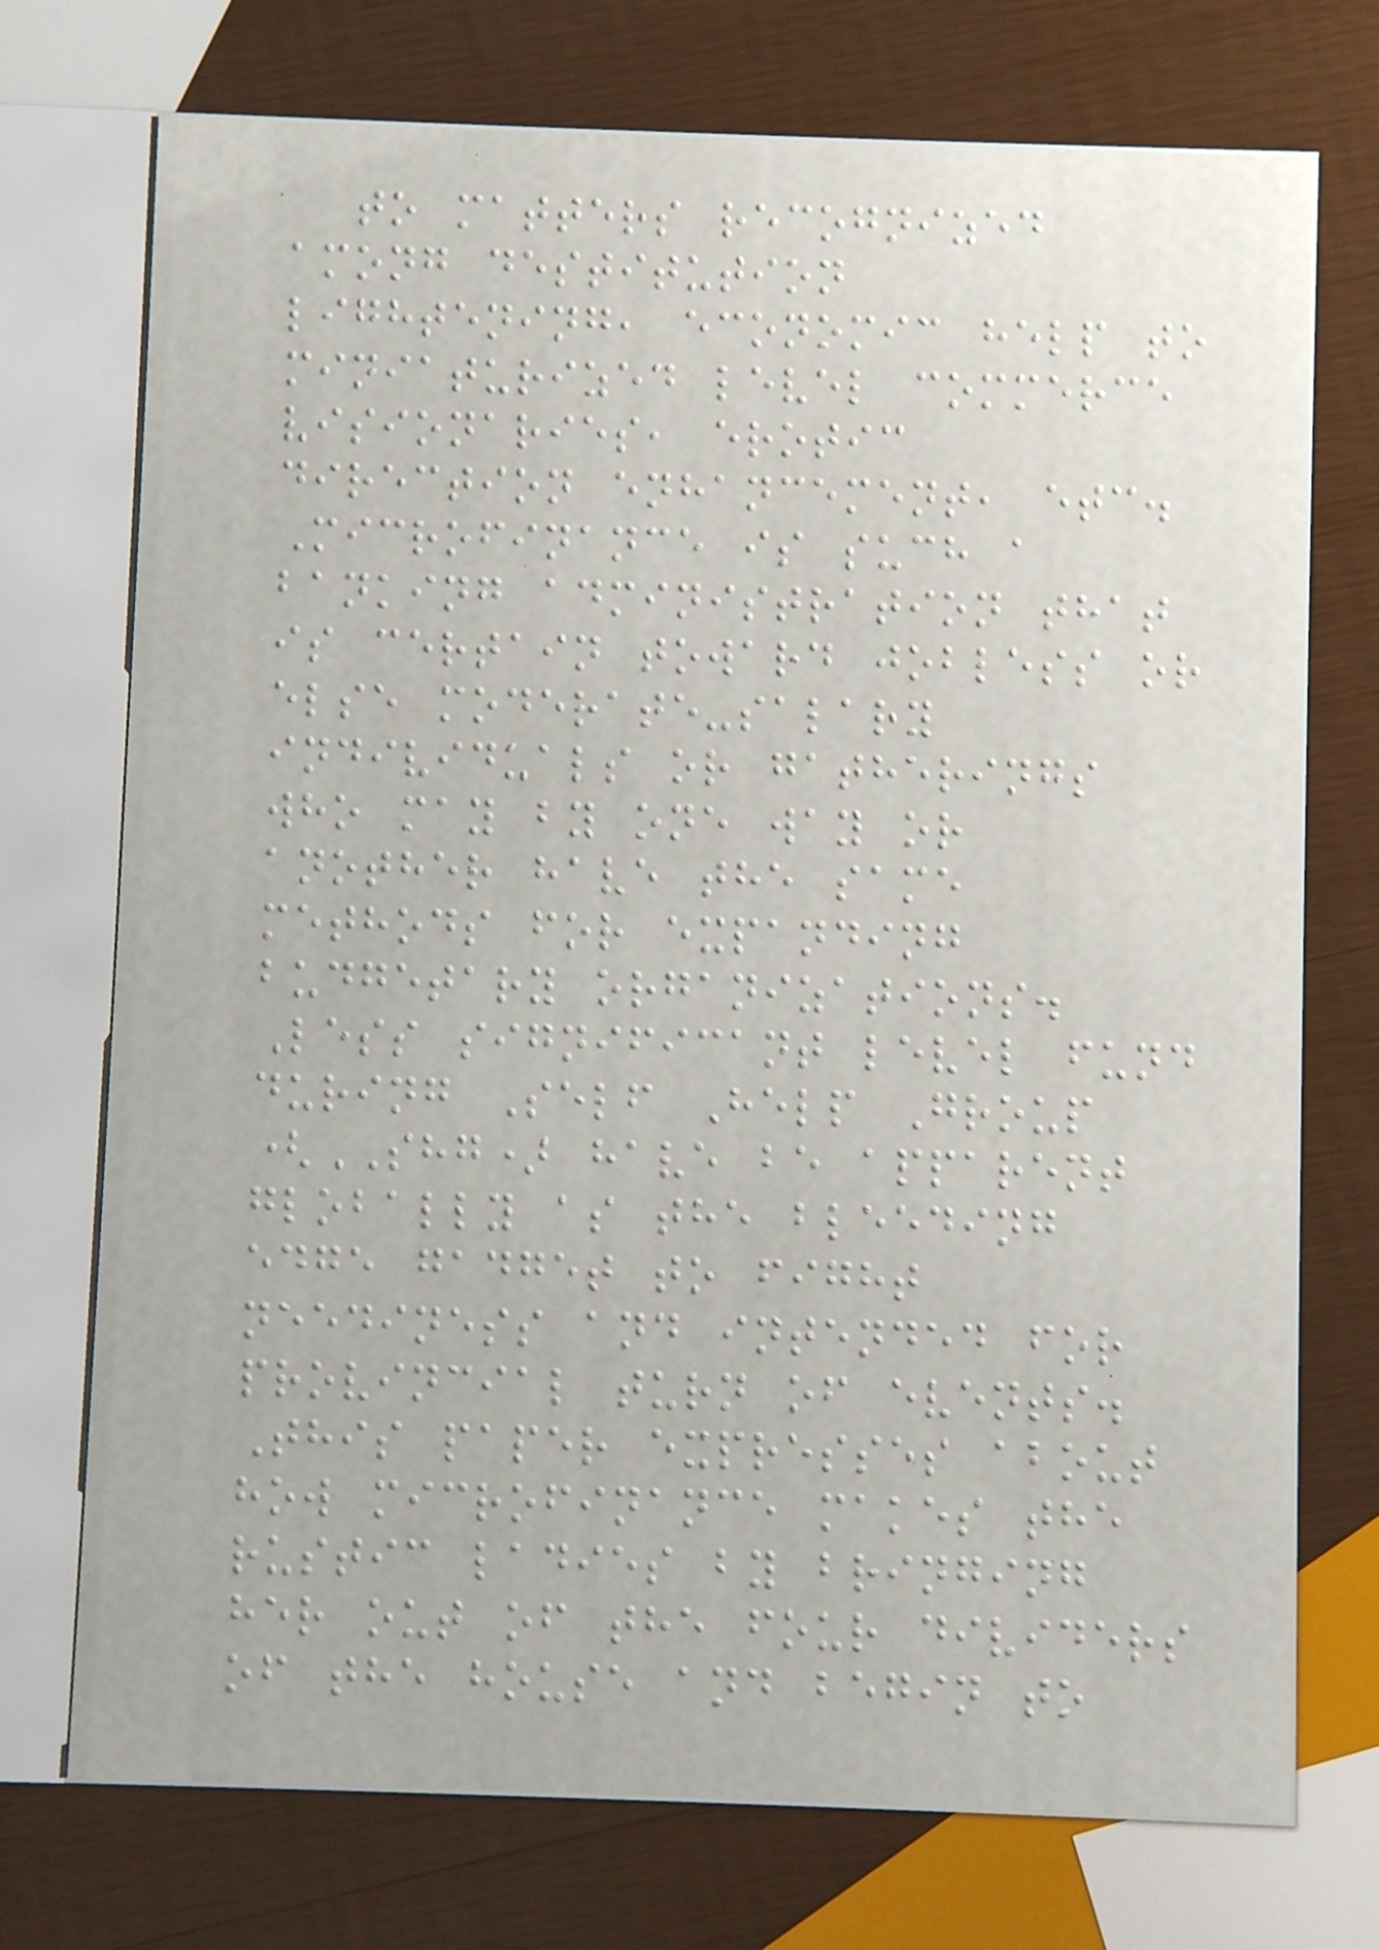to matters recognized
among destitution
lightening, economic help to
miniaturized level commerce
visionaries, erotic
direction enhancement, etc.
Microfinance is such a
banking administration that
is certain toward jobless or
else moderate-salary
individuals or gatherings
who may by one way or
another have the same
methods for expanding
budgetary organizations.
Less significant level fund
during Self Help Group
(SHG) have be apparent
globally as the bleeding
edge gadget to fight
neediness and intended for
provincial turn of events.
This paper expresses about
how microfinance makes the
rustic ladies by bringing
her out of the four dividers
of the house and begin to
